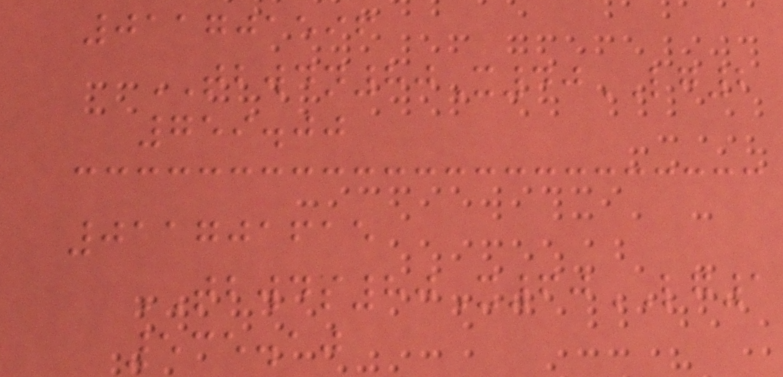011701596
TBWDN80X40LG2
759.00
011701615
TBWDS80X60LG1
535.10
